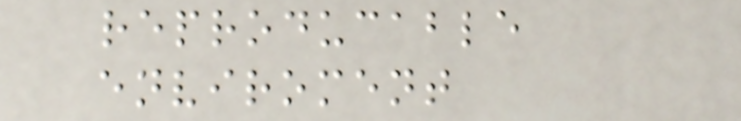reproducable
enviroment
